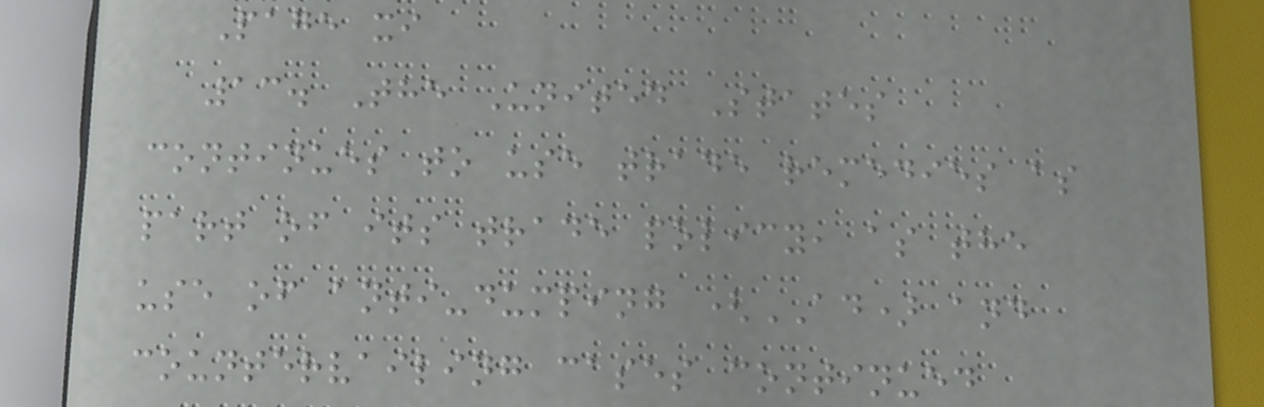Page xi
13. The United States
continues to use trade remedies as
part of its trade policy, as the
use of anti-dumping (AD) and
countervailing cases continued
